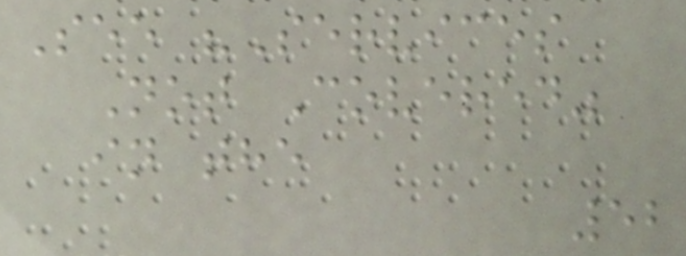See "Services
Not Covered"
in the
52
